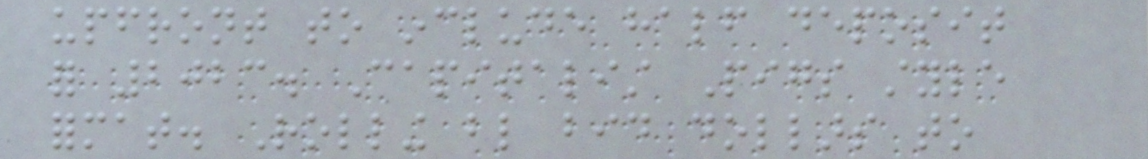upfront to include half deposit
for 2023. Capitalist Pigs style
format. Rolling blind bid dollars to
